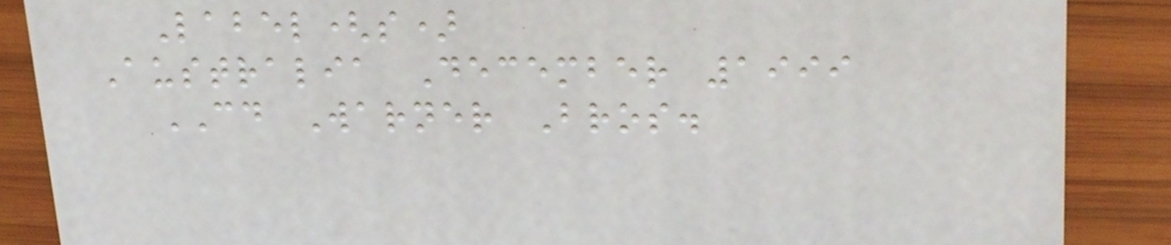Label(s)
Australia December 1999
CD Warner Bros.
